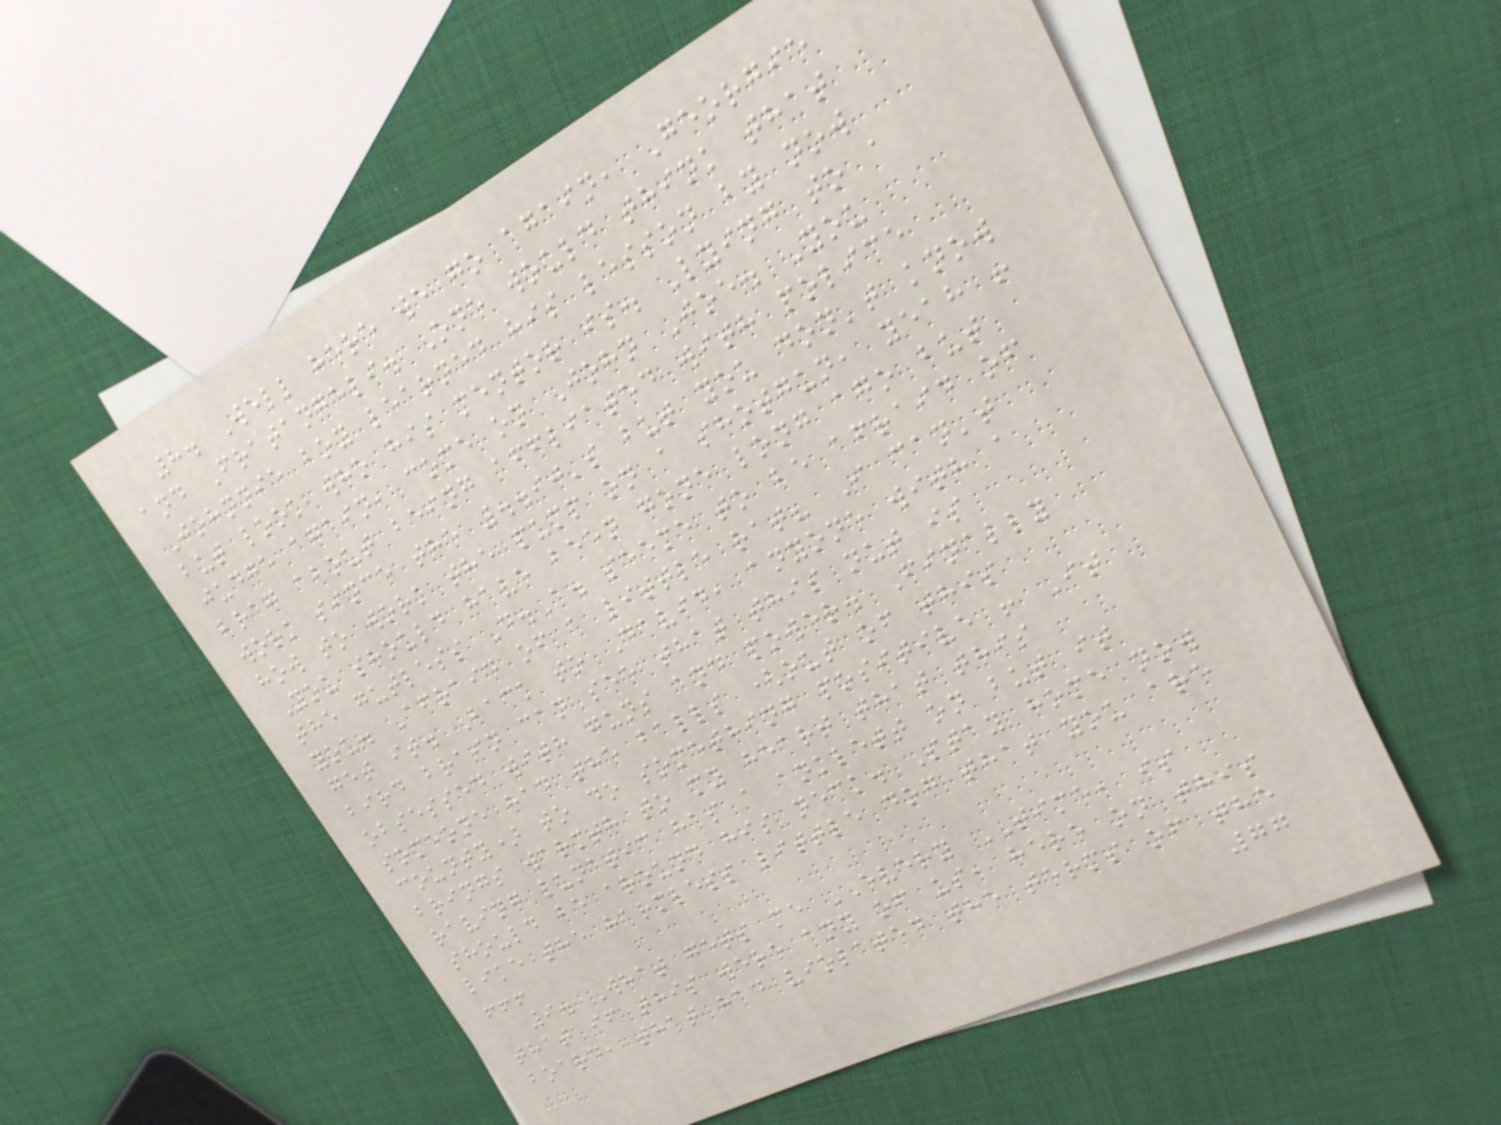8. Well here we go again, Georgie
and Fratangeli. One would think that
Johnnie boy learned his lesson by now
but look who his mentor is. Lying to a
judge again, come on John Joe. You
brag about being affliated with police
work since the ..90's but you don't know
how to work the pump on a shotgun, yeah !
You should have been gone long ago but
the gutless D.A. seeme to be afraid of
you. Afraid of a little rat? I can't
get it. Back to David, anyone with a
bird brain can see that this nut is
obsessed with guns and power. Finally
someone had the balls (out of this
county) to do something positive ! It
brings warmth to my heart that this
raving lunatic has a anklett on but it
should be around his neck. Stay home now
like the harmless little dog that you are
!!!
9. What gets me EVERY TIME, is
that if this were any of us, here on this
board, that had violated the terms of the
77
